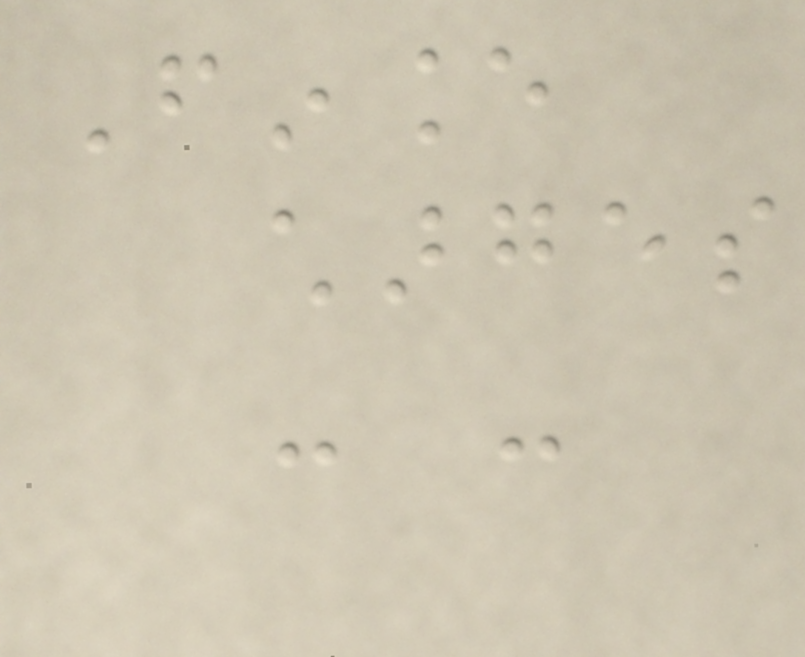Finance
charges
- -
